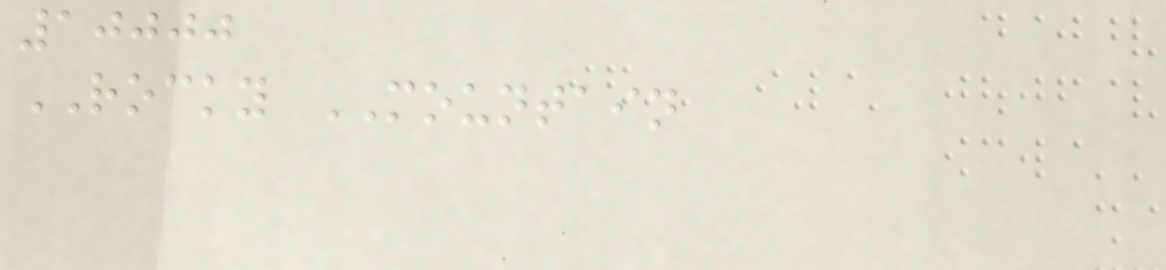10000
ROCKY MOUNTAIN
